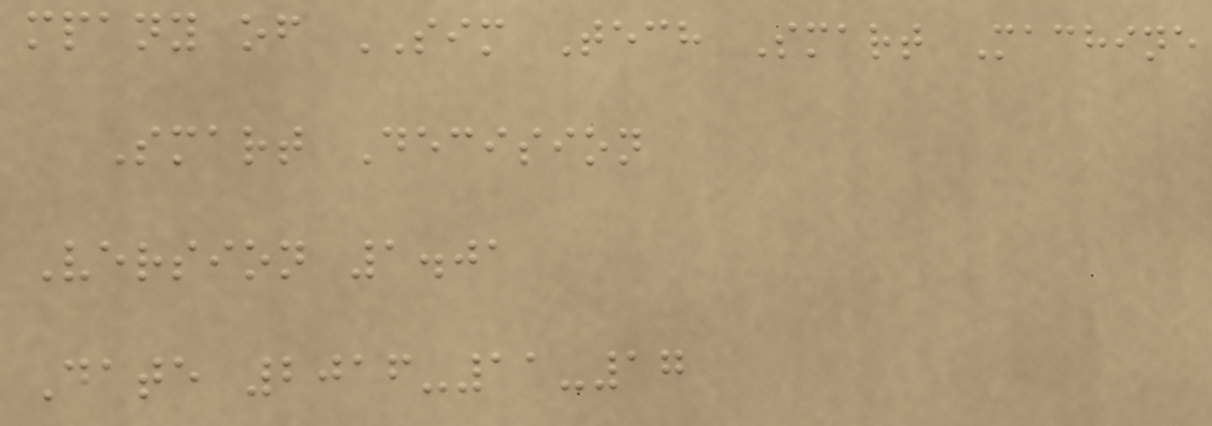mpany of SIM Tech Smart Machine
Smart Decision
Version 1.01
Date 2016-11-17
